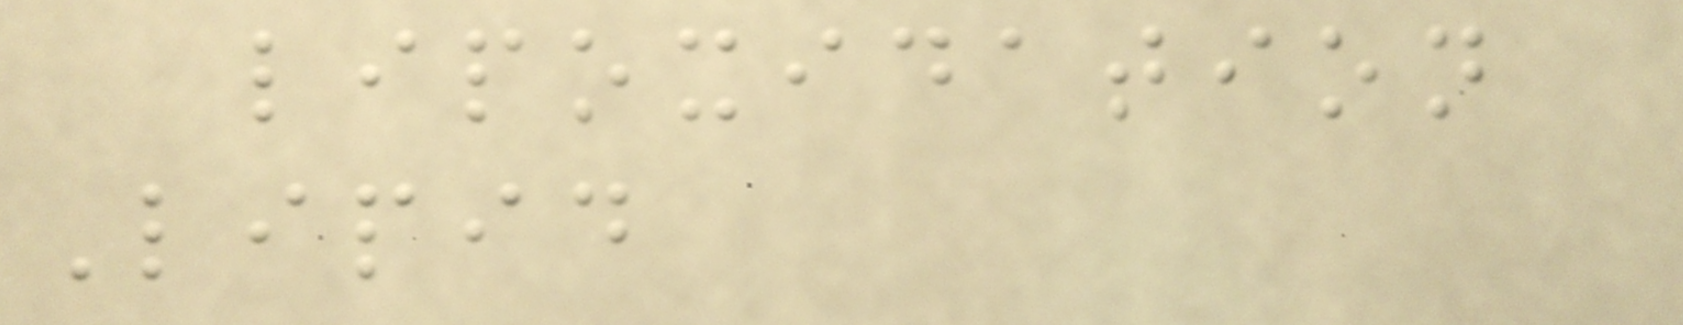lipoxidation
Lipid
